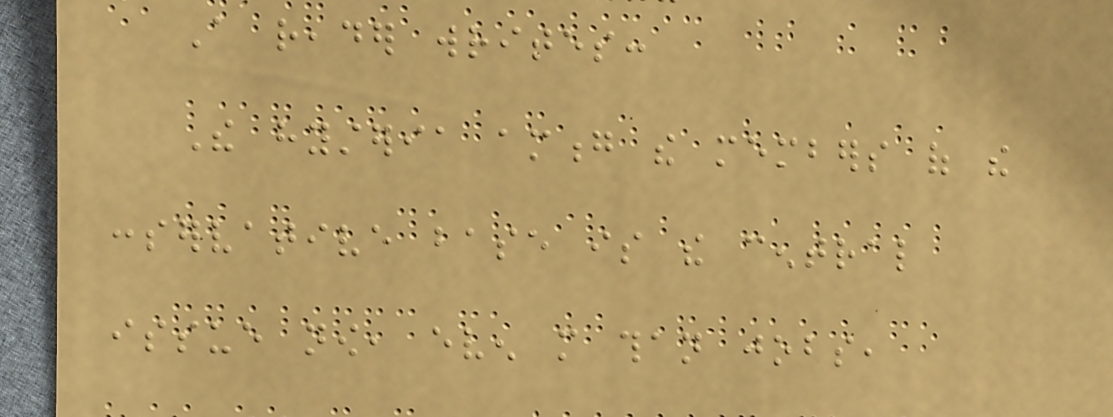A reader writes:
The hysteria among the members of the
conservative base is the central
issue now, even more than jobs,
